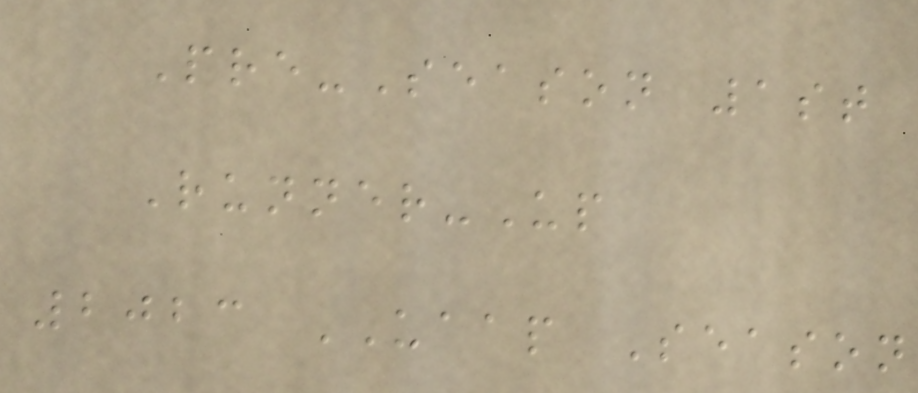Pre-Season 1st
Runner-Up
2023 UAAP Season
